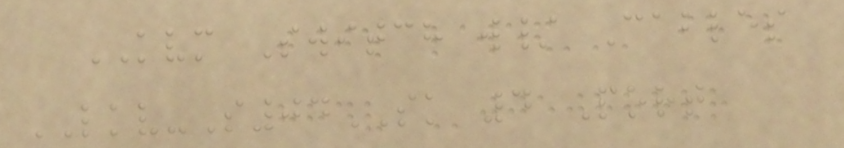KVM Switch w/ Cables
LKV-S04SK 4 Port
